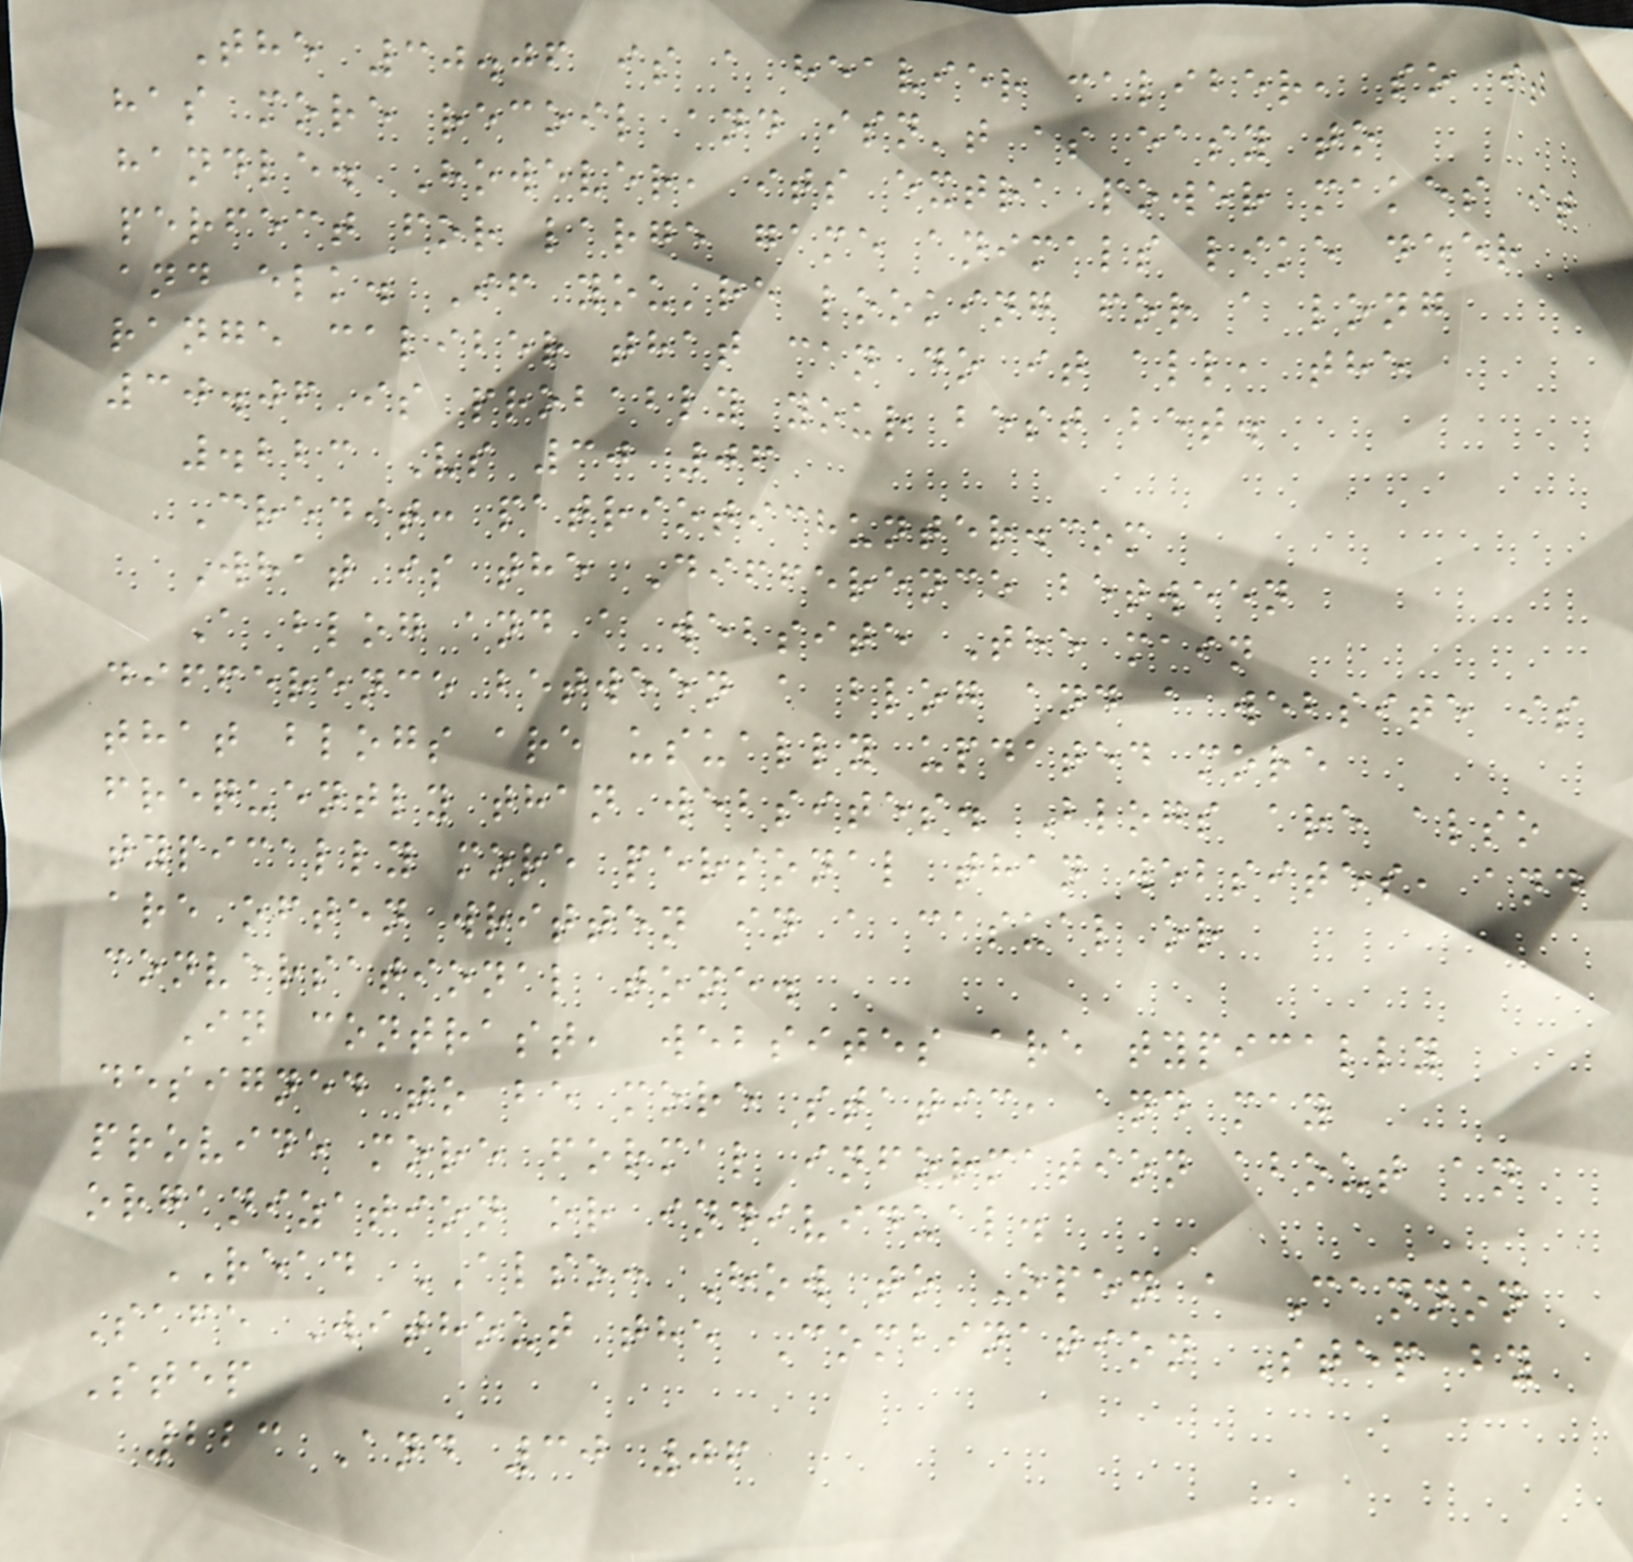The 30.06 is a heavier caliber, so it
has more recoil and isn't as easy to
handle. However, its extra power makes it
perfect for large game animals like deer
and elk. If you're looking for a long
range caliber that can do it all, the
30.06 is probably your best bet.
.223 Vs 30 06
Credit: patriotichunter.com
What is the Difference between
A blog and a website The main
difference between a blog and a website is
that blogs are usually updated more
frequently than websites. Blogs are also
typically more personal than websites, and
are often written in a casual or
conversational tone.
In contrast, websites are typically
designed to be more static, and may
provide more formal information about an
organization or individual.
READ ALSO: How to Open a Cannon
Safe Without the Combination Step by
Step
223 And 30 06
